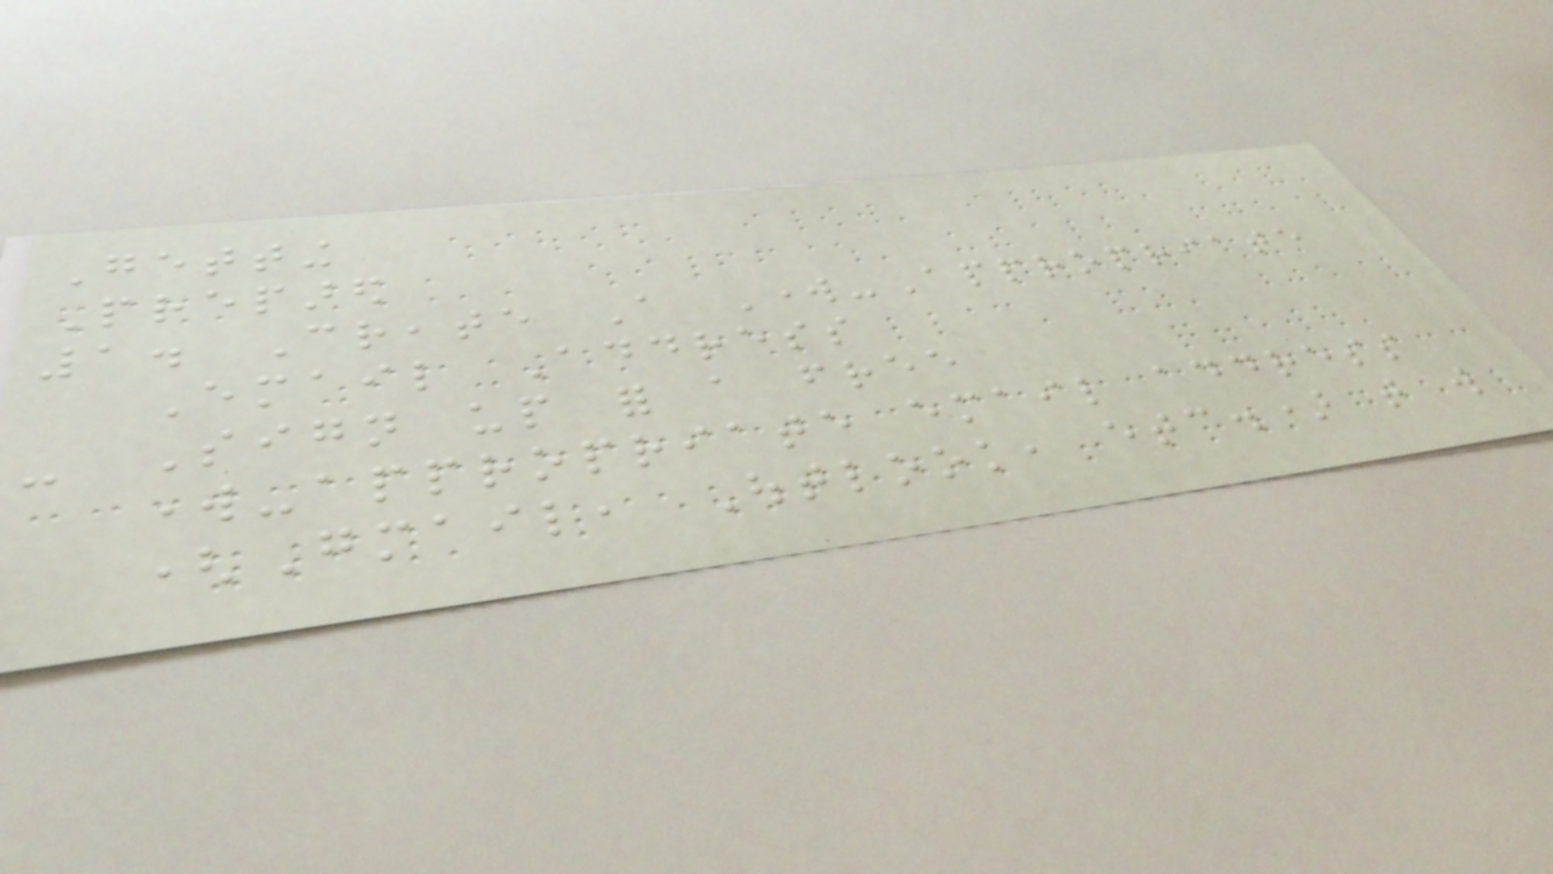Getting
Prepared
1. Create A Work-Appropriate
Email Address
- Sign up for a free
work-appropriate email address
(Gmail, Outlook, etc.) that will
